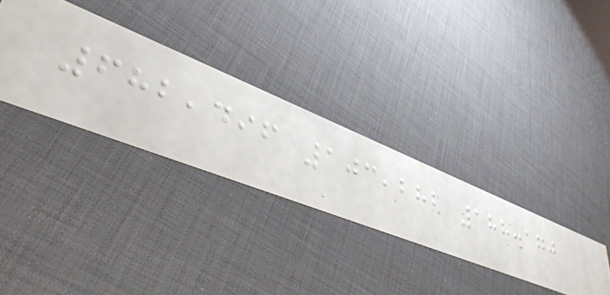682,496 103,282 188.170
